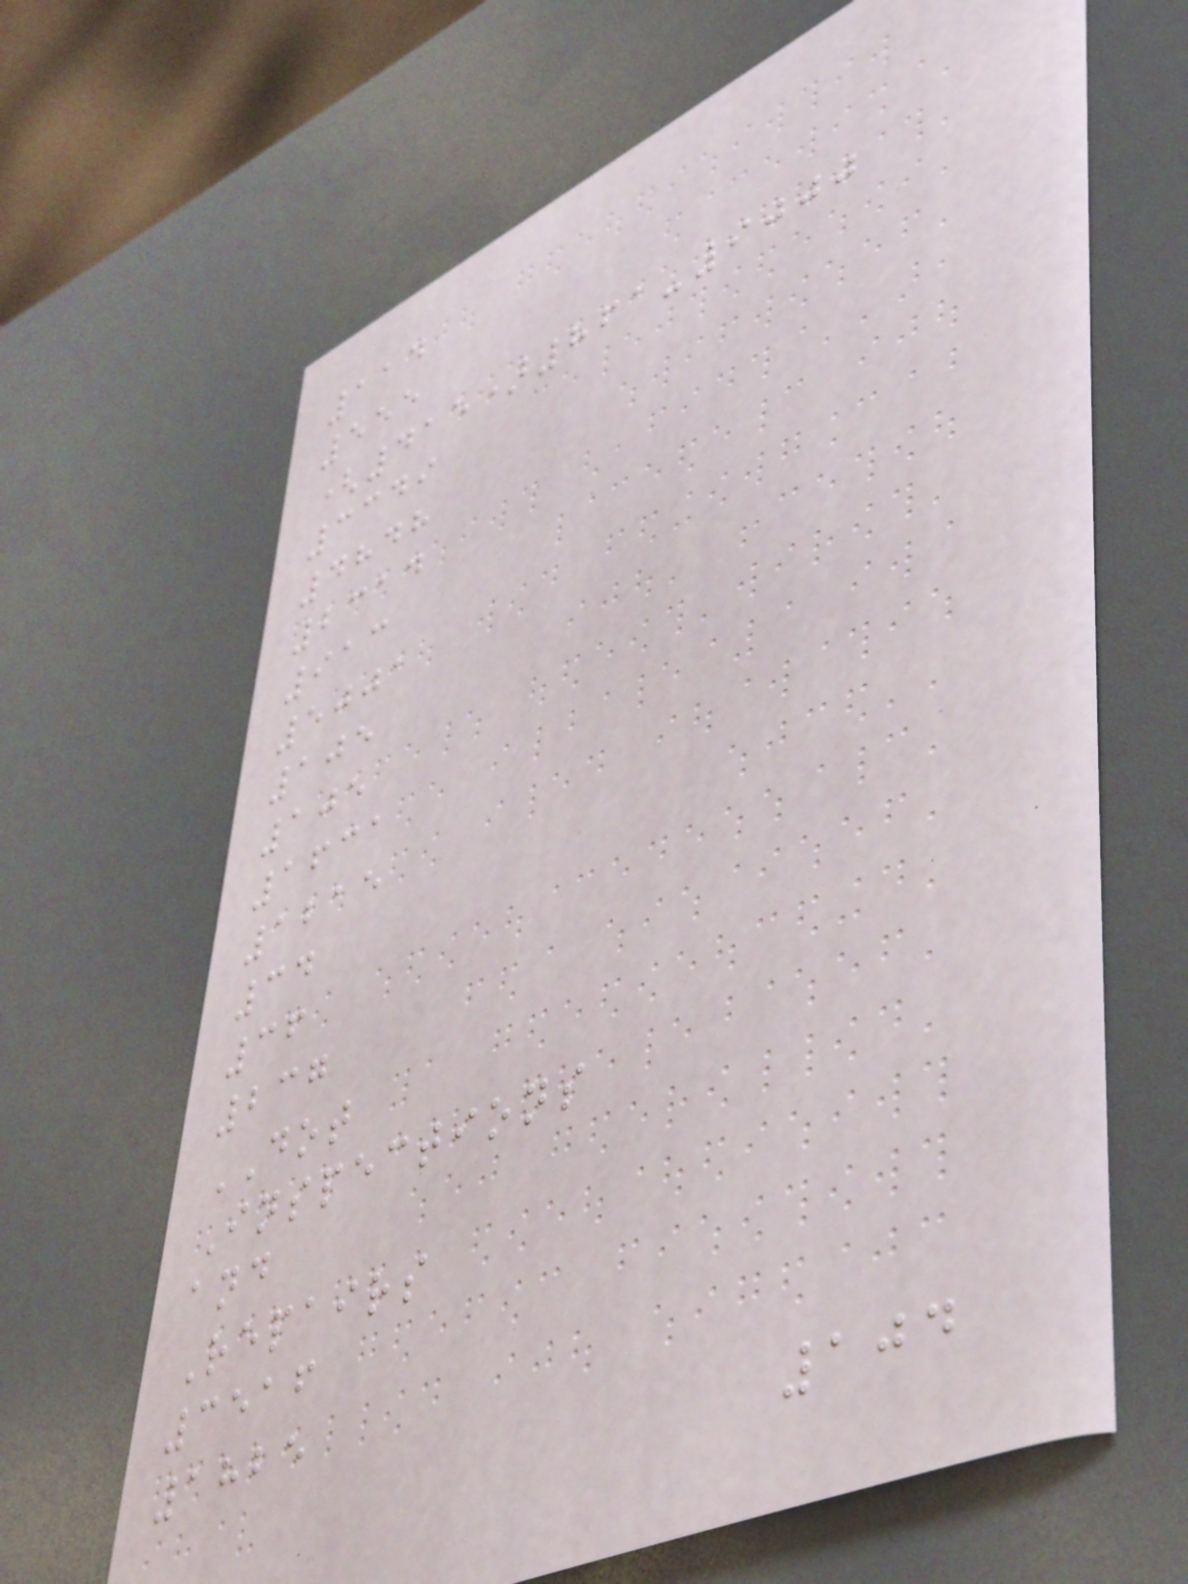114
555
(415)861-9000
3349
4848
2314
913
5001
105
105
1631
1215
34
36
237
DOT
Inspections
and
Repairs
3516
1825
104
